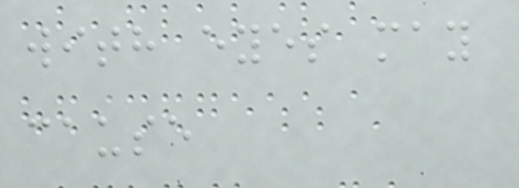with eyes may
cause
